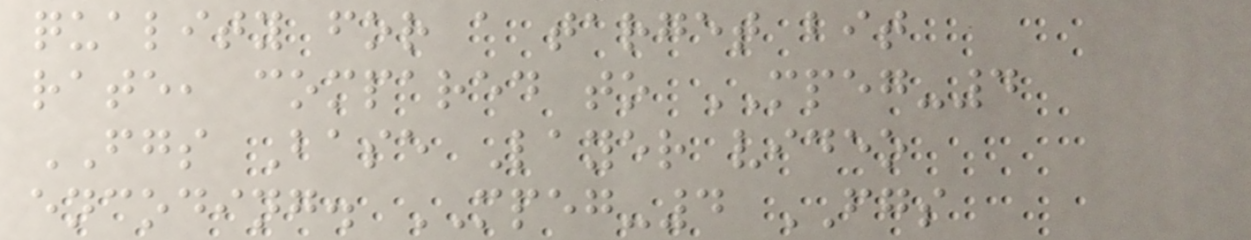quality for a target bit
rate, compared to MPEG-4
FGS Base Layer video
encoding. MPEG-4 FGS
